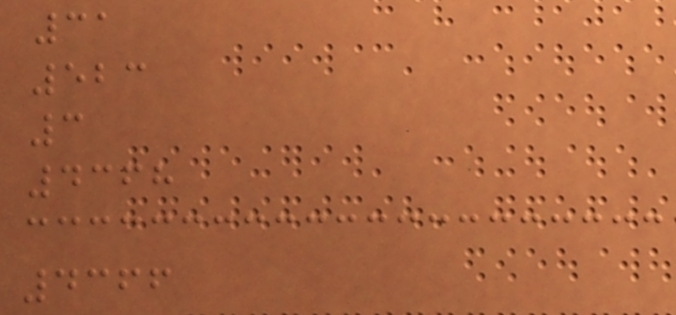31
523
3
4368
4366
